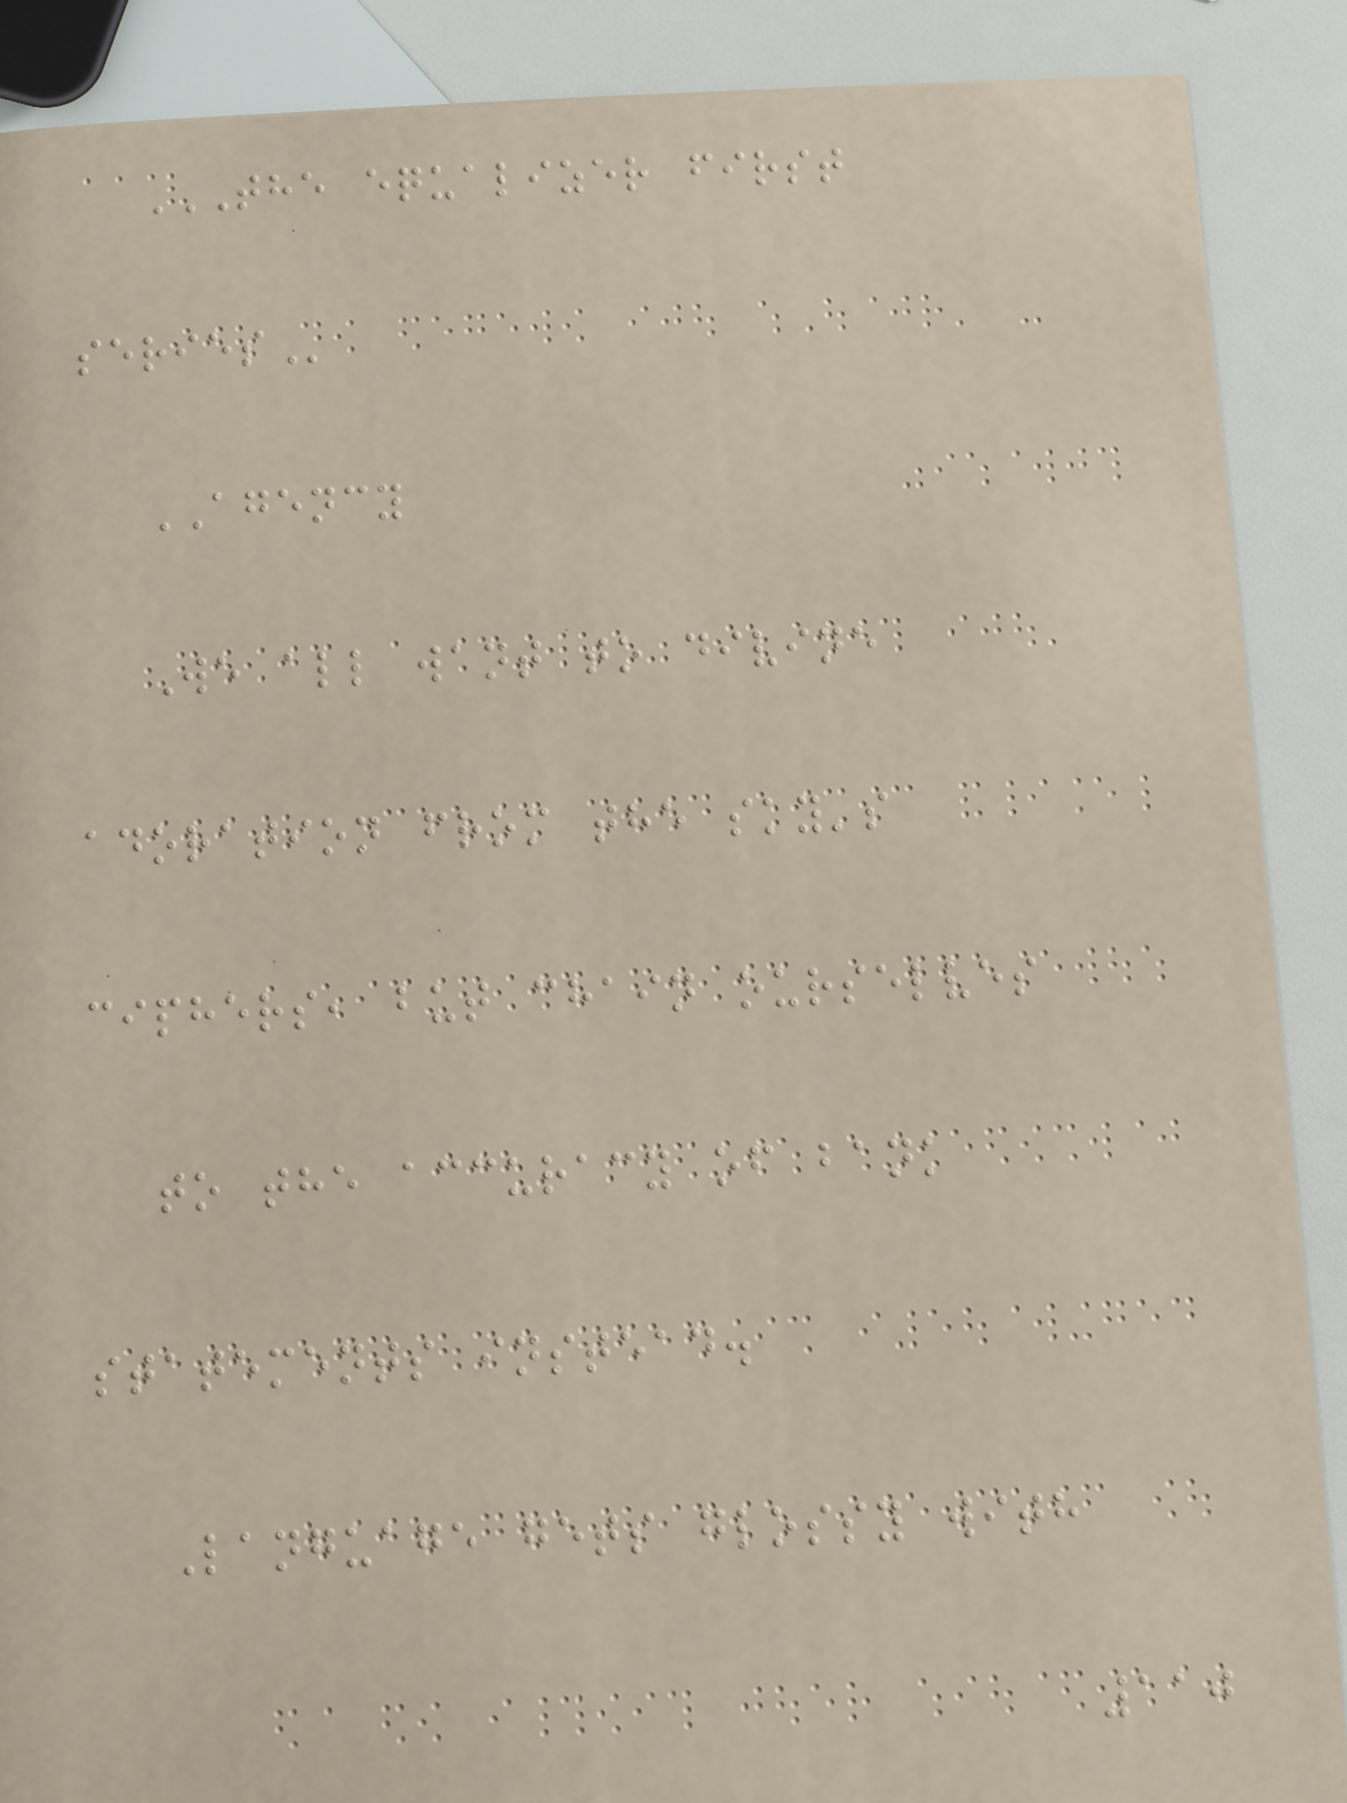THE EQUALIZER FIRST
SERIES
AGENCY
We all want to divine
adoration from the sky's
ciphers, but chain ourselves
to the accuracy of bank
statements instead.
Language gets glossy with
110
